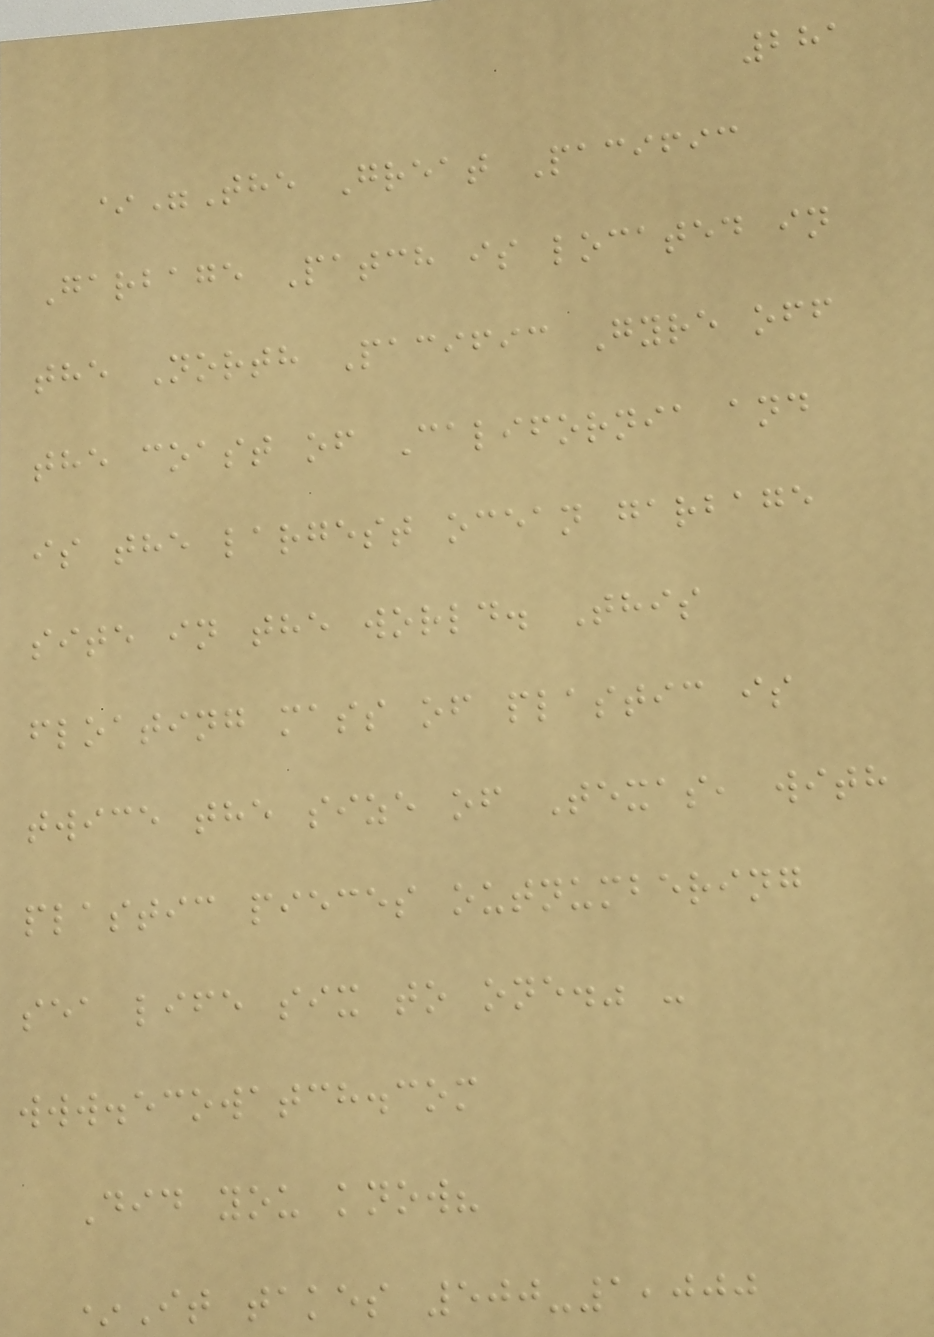281
*"The Great Pacific
Garbage Patch is located in
the North Pacific Gyre off
the coast of California and
is the largest ocean garbage
site in the world. This
floating mass of plastic is
twice the size of Texas, with
plastic pieces outnumbering
sea life six to one." -
www.ecowatch.com
Did you know?
*It takes 500-1,000
